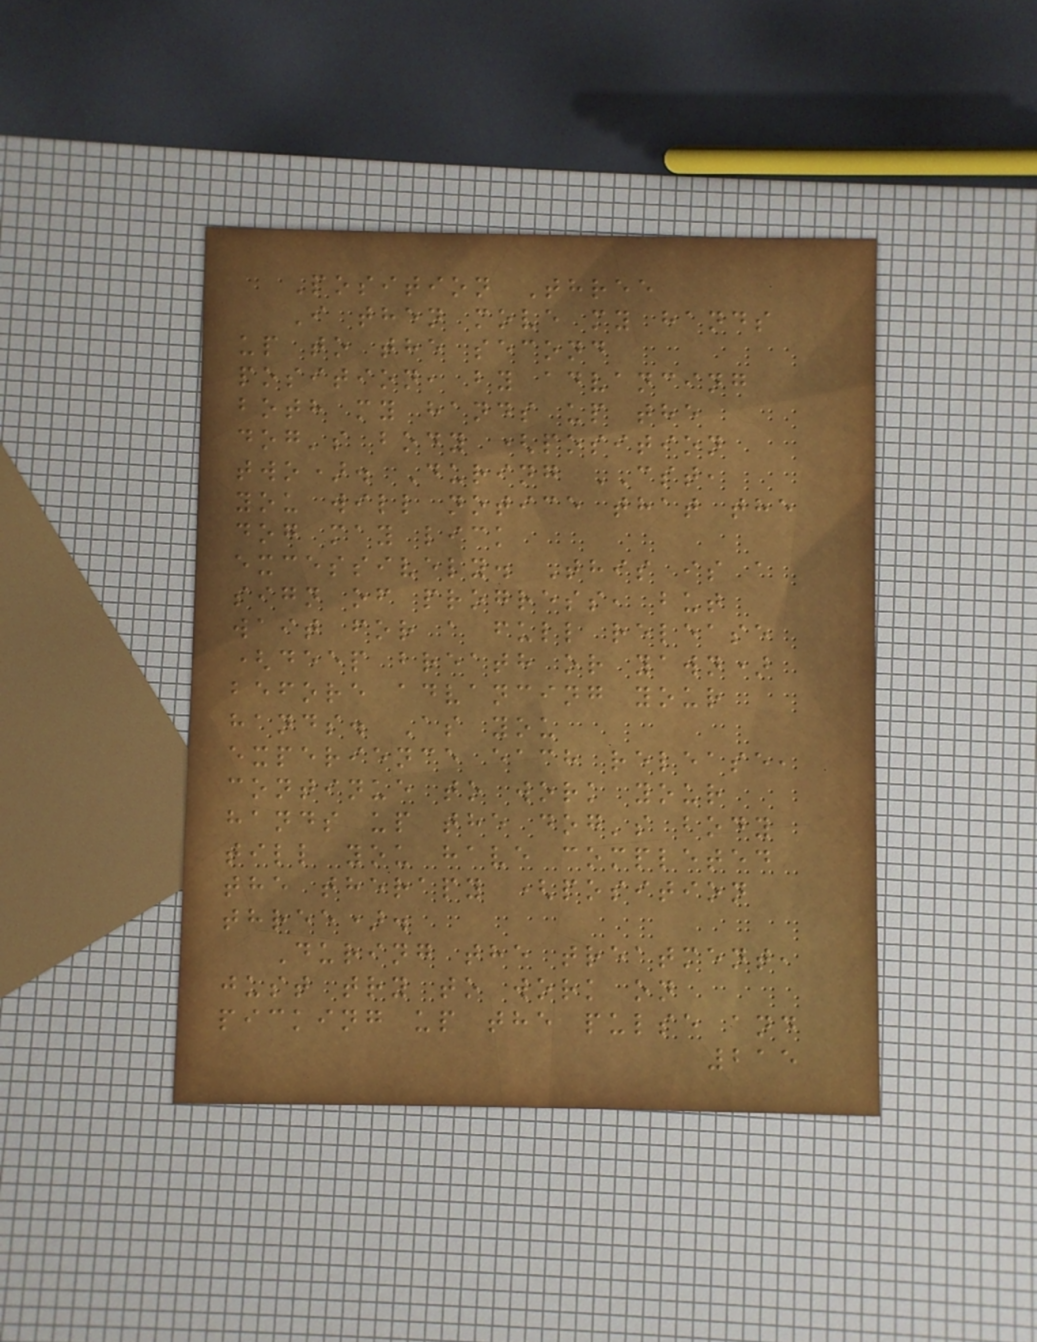Position Three
I then move my hands
up to the second
position, by advancing
both my hands up the
dog's body (position
two). During CST,
you will notice that the
dog may lick
excessively. This is a
sign of progress, but
wait for a full release
(deep breath or yawn)
before advancing your
hands. As you
experience each release,
continue to work your
hands up the dog's body
till you have completed
the therapy (position
three).
During the treatment,
just try to work on
picking up the pulse and
215
